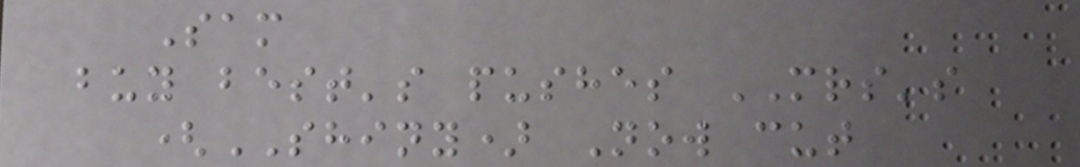Sam
buy best's pushes MRS's
(SHINY) Now cut
